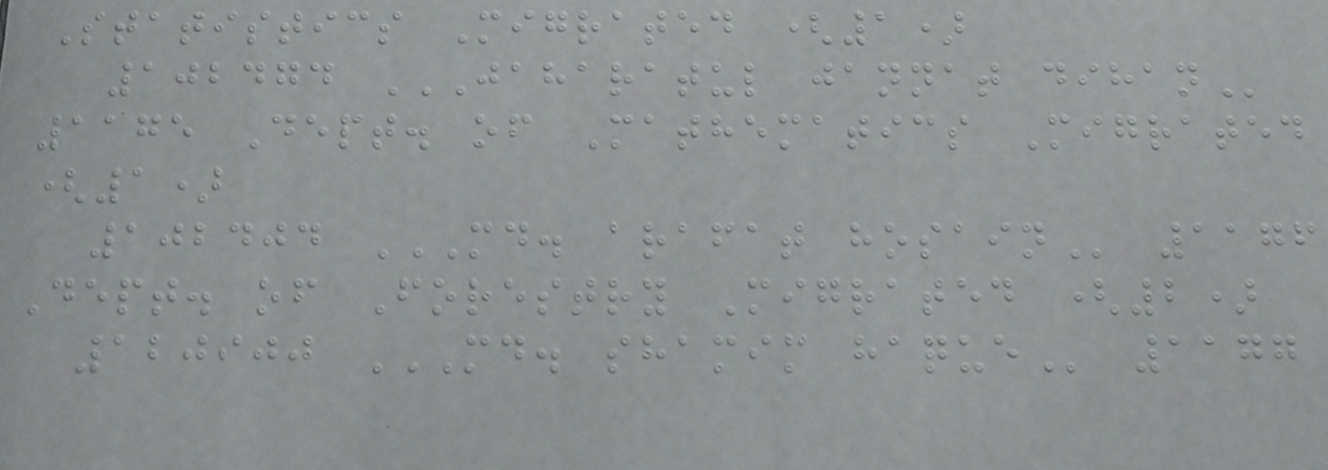Statistics Migrated (1)
102474 JAHARATUL JANNAT DIHAN
1175 Dept. of Mathematics Migrated
(1)
102404 MD. ARAFAT HOSAIN 1176
Dept. of Forestry Migrated (2)
120900 MD. SHAMIM HAQUE 1177
